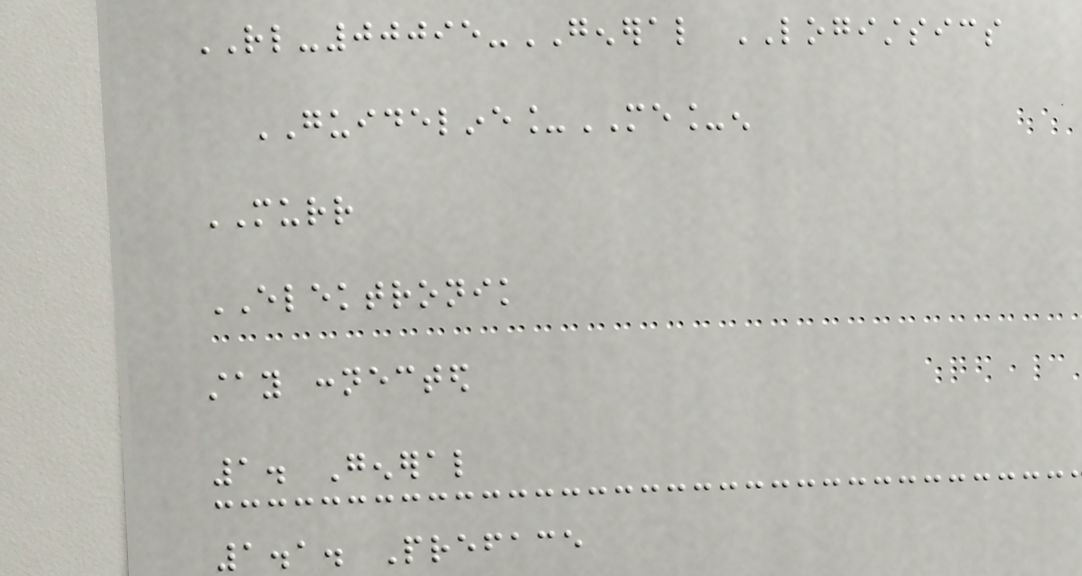RL-00095-GENERAL LOGISTSICS
GUIDELINE_ME_en
MURR
ELEKTRONIK
stay connected
1. General
1.1. Preface
